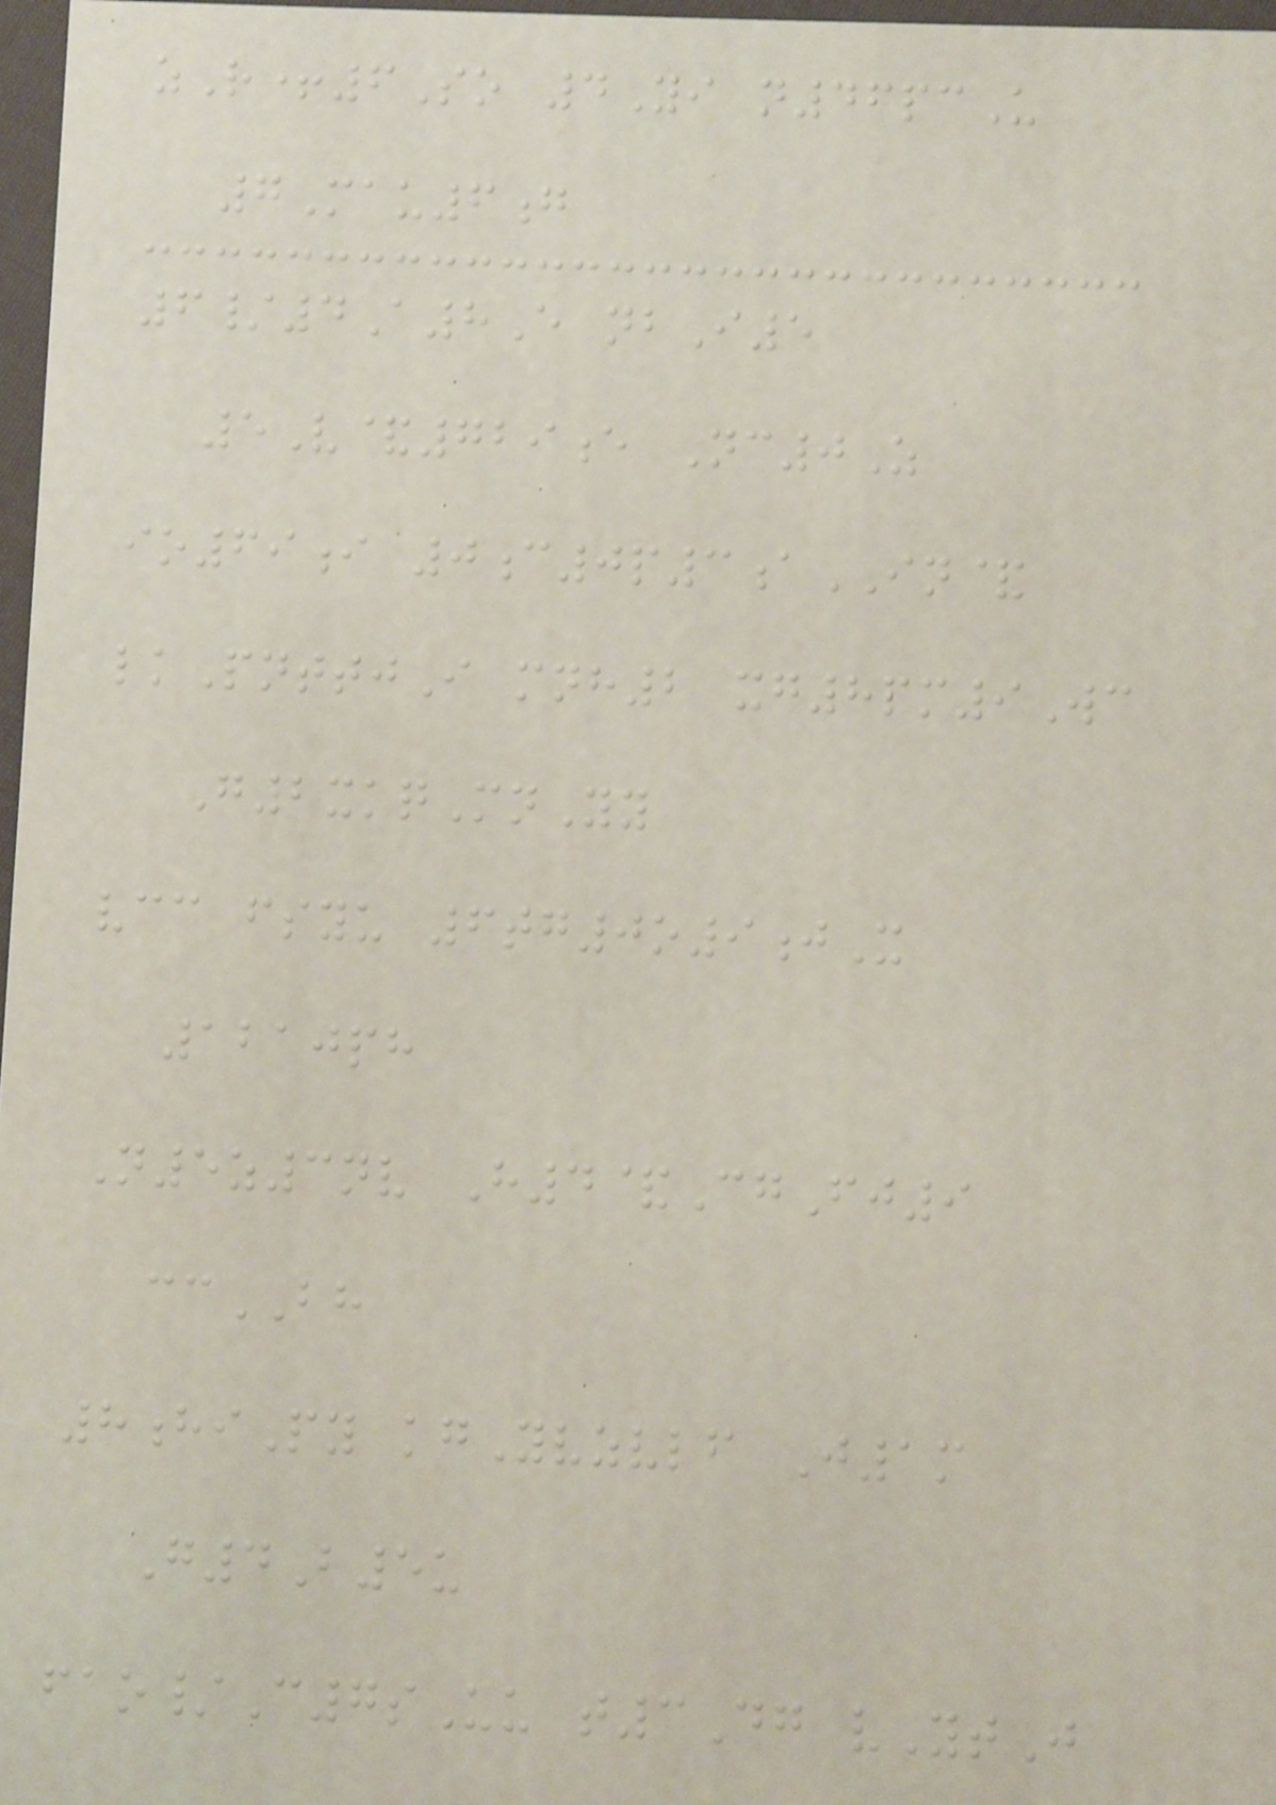zR+6So 4Yi n46pcU
7Mau6g
6/4A8E nbI5
5V&729e Nc0Z
io69i 0c0p3aIN&
lkPnttjI mnh2 xg8pm9Wc
G2xkqMnYy
vcc fsyu 6tg0o9jX
1210ph
N5z3nv H4&CgFj9
ccBH
8hiPy kgYvzvlf J1m
G4B5u
fao/C7sUu t3Dg vYtJ
